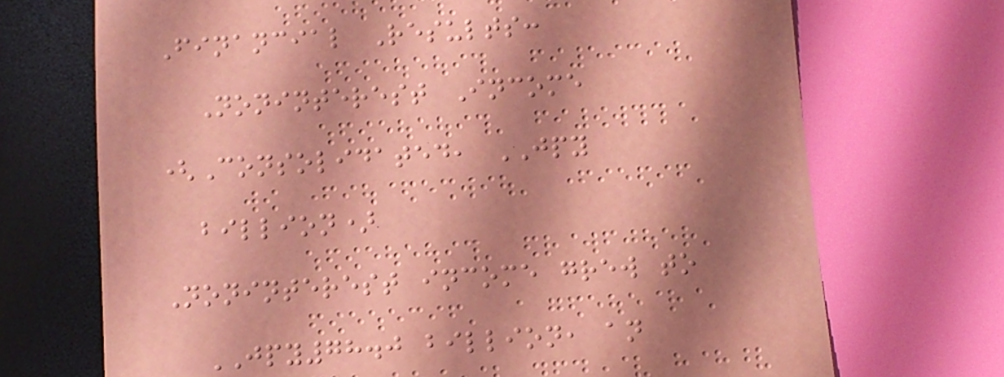Financial Results:
Noninterest Income
(Consolidated, JPY
billion)
Noninterest income grew to
JPY78.0 billion, an
